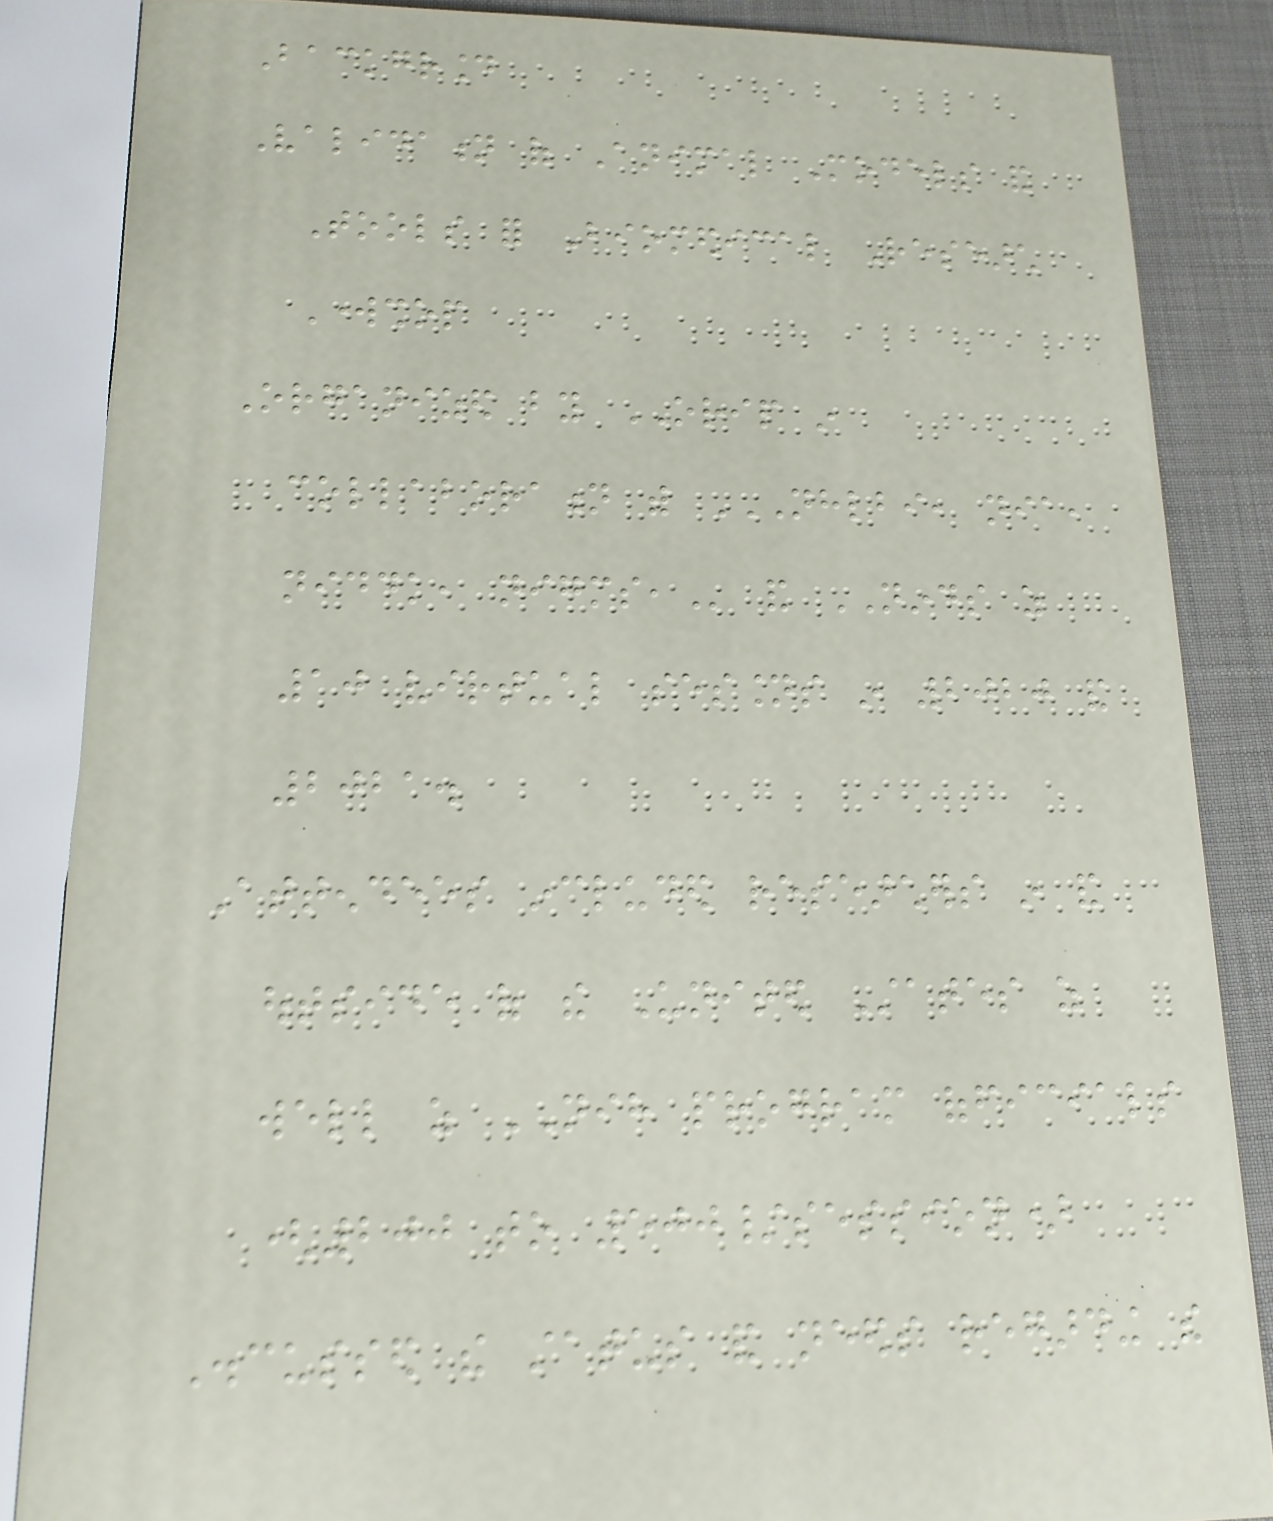Background
Validation of Animal Models and
Tools for Biomedical Research
Workshop
Organized by ORIP in
collaboration with NHLBI, NIA,
NIDDK, NIGMS, and NINDS as
10 virtual sessions in 2020 and
2021.
Attendees included researchers in and
outside of the United States as
well as NIH program officials
(200 to 500/session)
Discussed the status and needs regarding the
